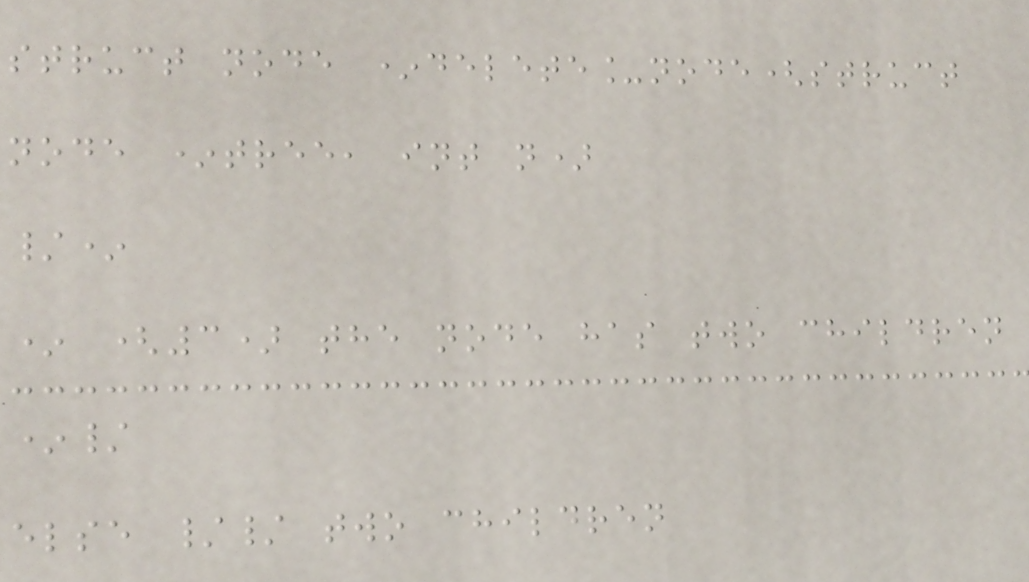struct node *delete_node(struct
node *tree, int n)
/*
* (3) the node has two children
*/
else // two children
